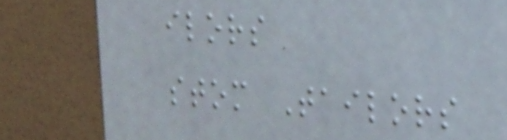ilors
stom Tailors
